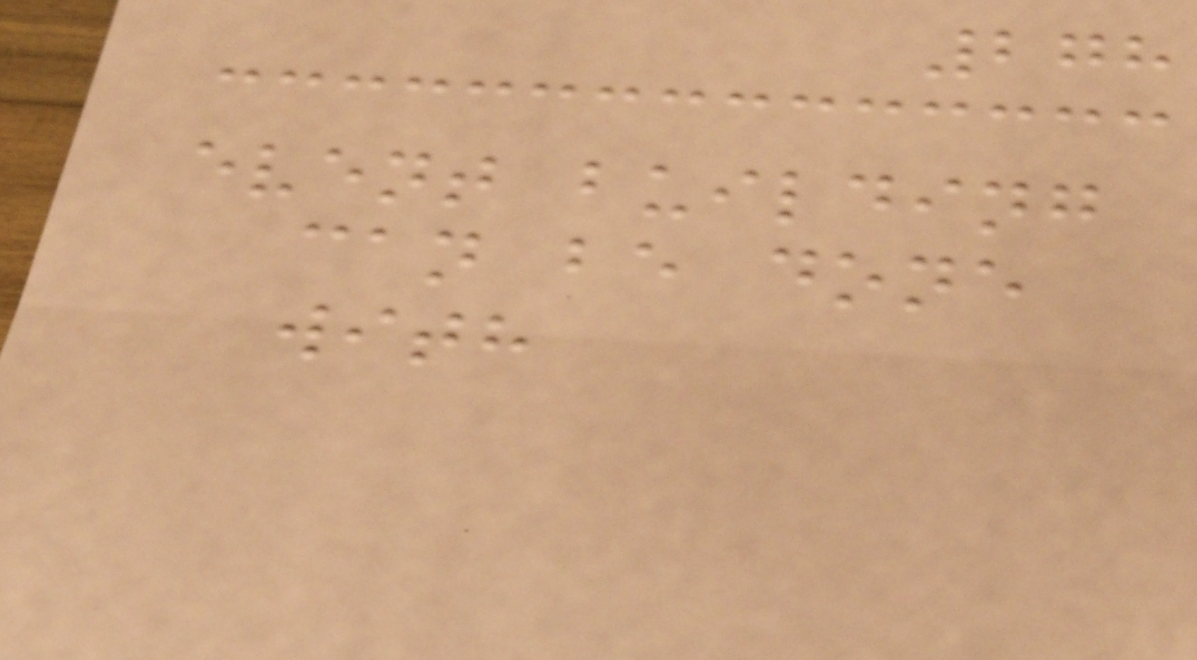278
event building
can be done
with
